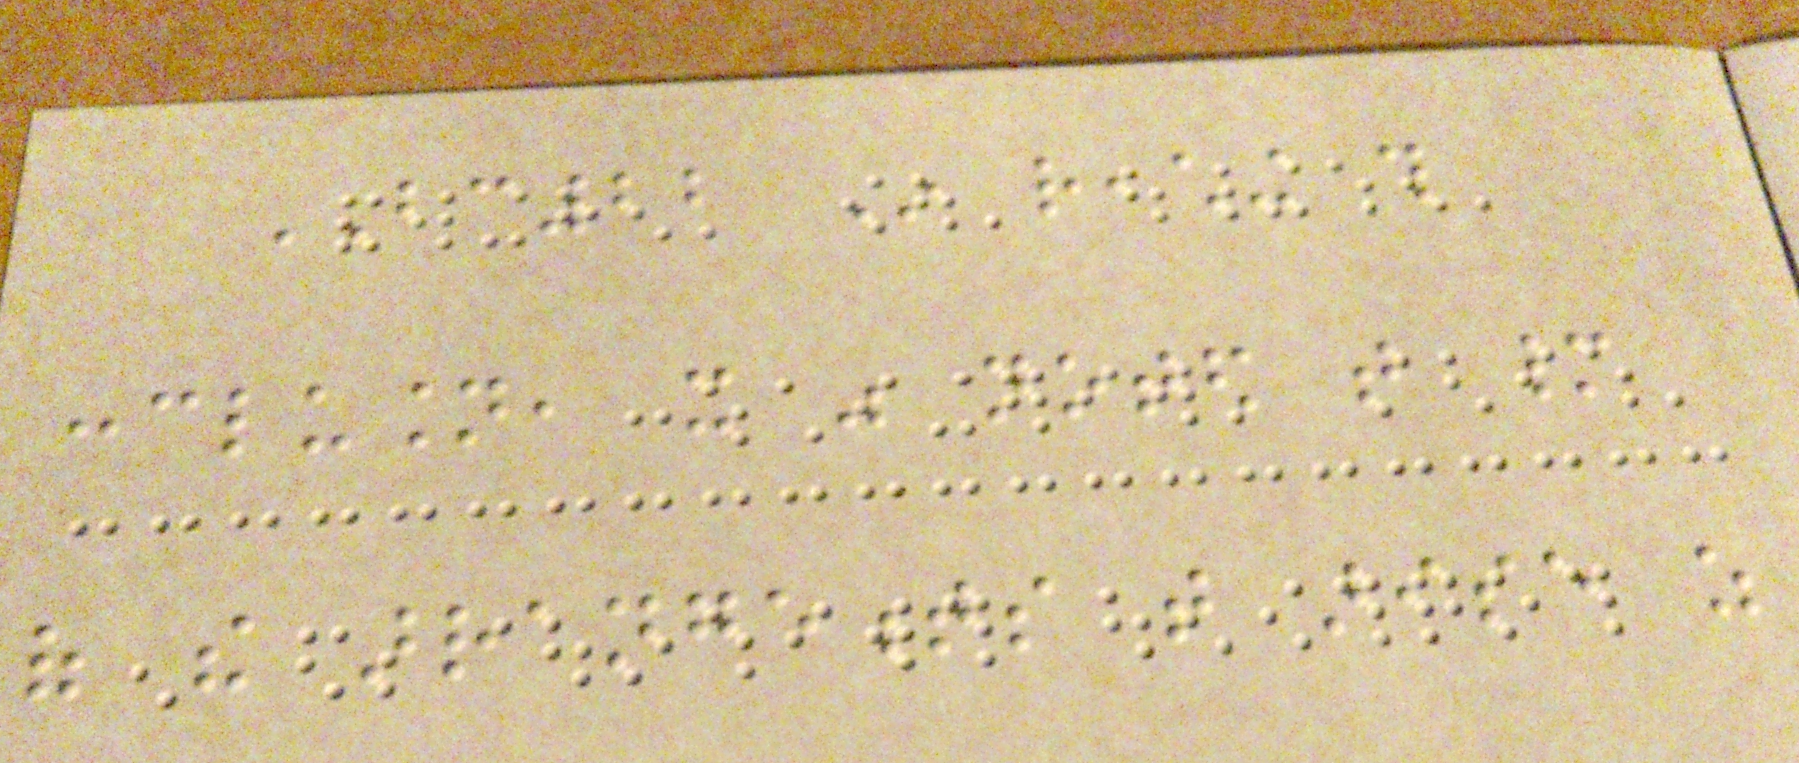BC22 In reaching this
conclusion, it was noted that many
of the arrangements that arise as
